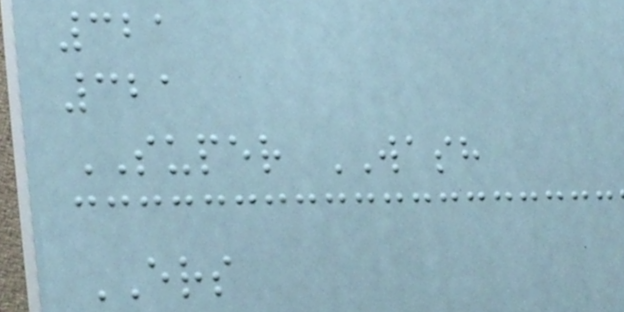321
321
SUPER WASH
ERS
